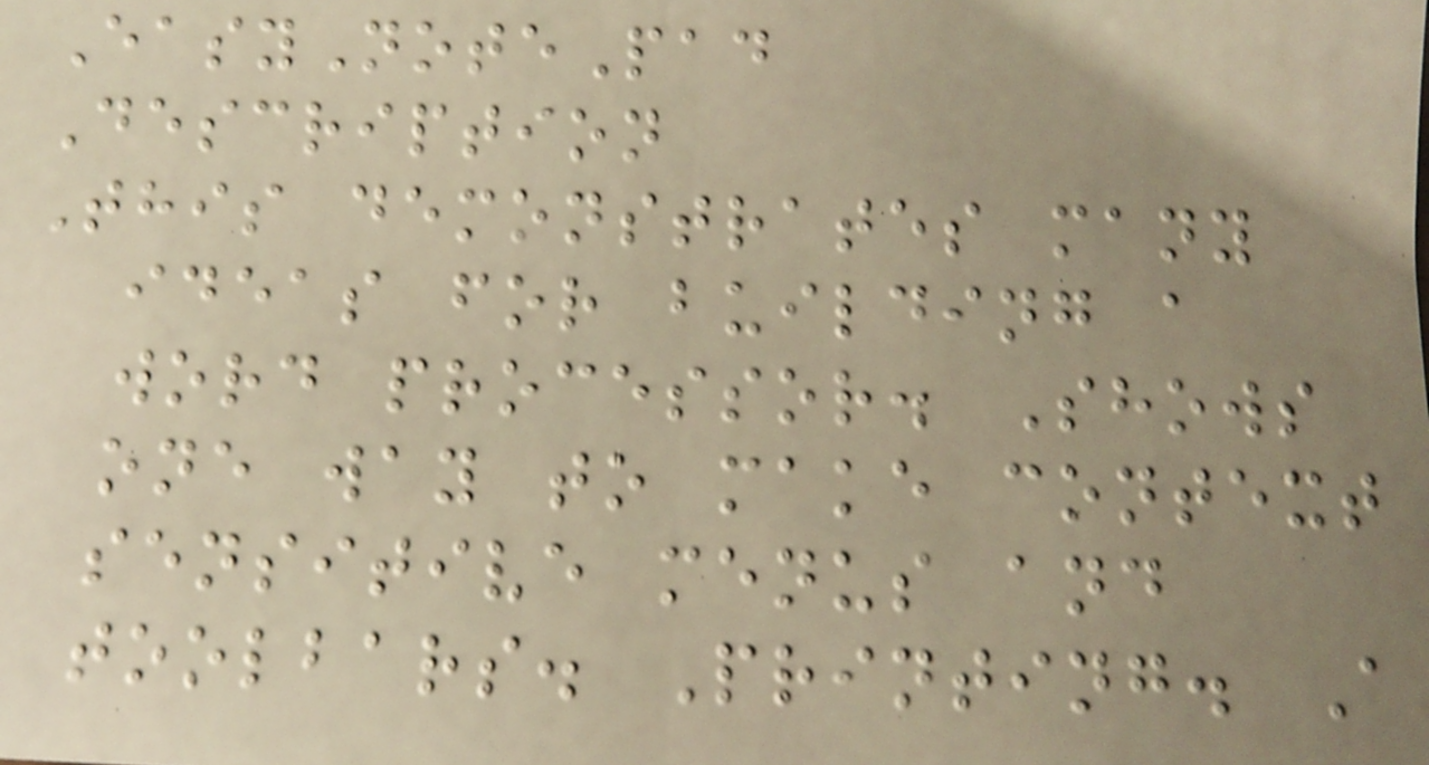EasyNotePad
Description
This demonstrates many
ideas for building a
word processor. Shows
one way to make context
sensitive menus and
toolbars. Printing. A
